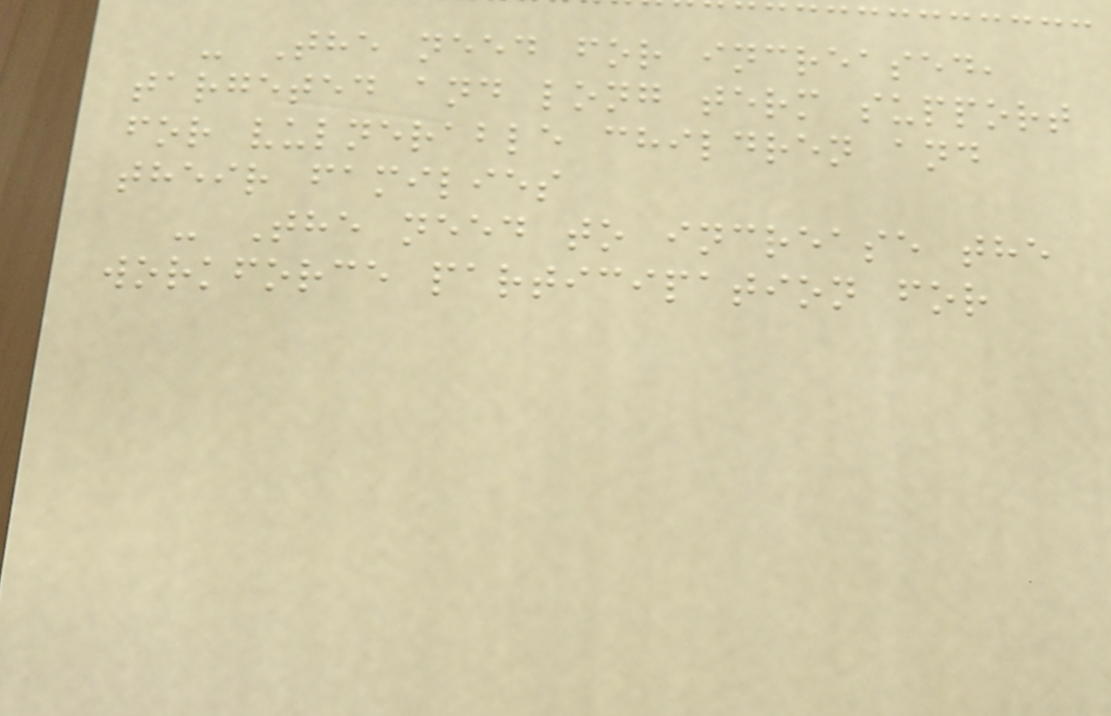- The need for increased,
targeted and long term support
for vulnerable children and
their families
- The need to increase the
workforce participation for
